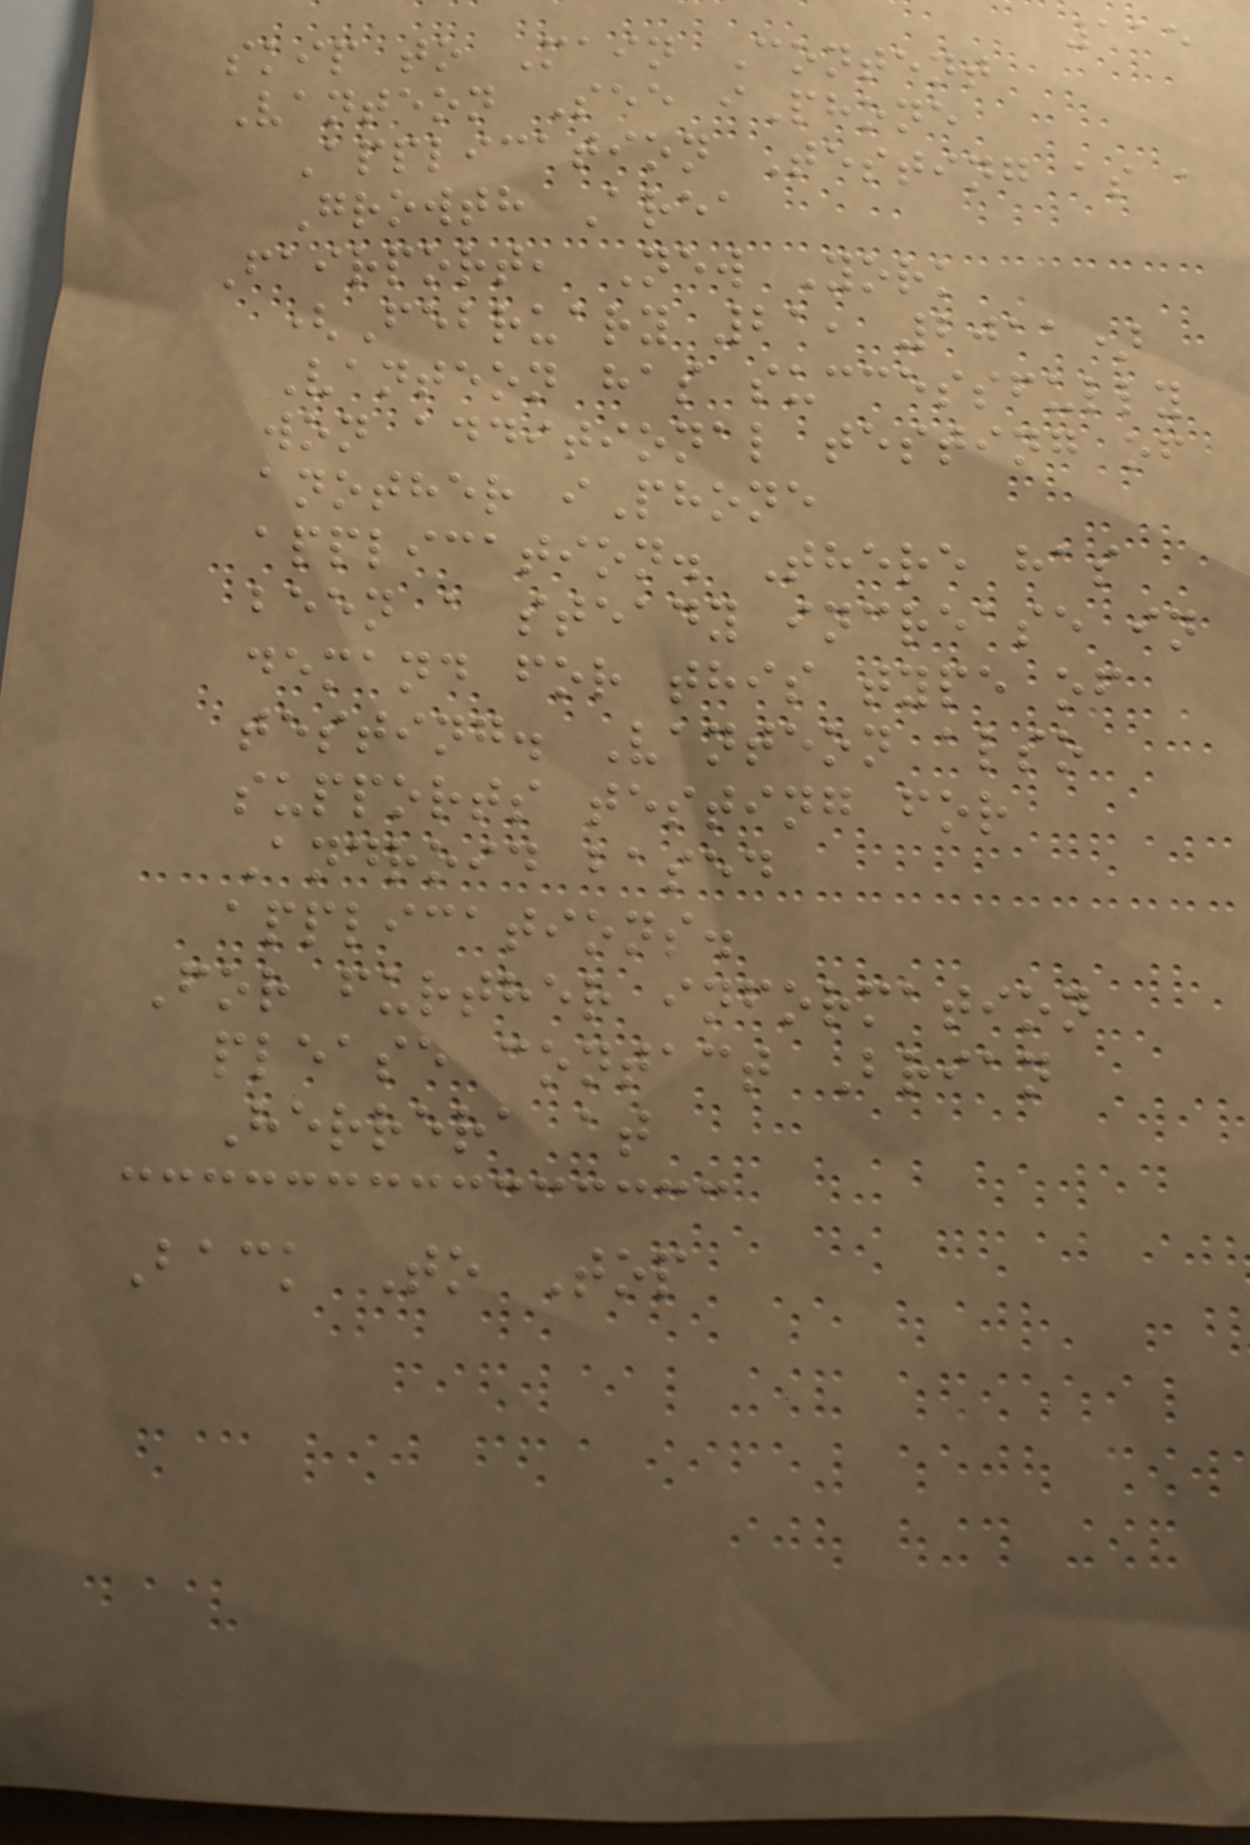115
skip to Main Content
Vanteon See iPhone
Application Testing as a
Growth Area
Fairport, New York
(February 21, 2011)
Vanteon has successfully
won additional testing of
another iPhone
application. There has
been a steady increase in
demand for this type of
testing. Vanteon also
supports testing for
Android based
applications.
For further information
please contact Brian
Herrera at
Back To Top
